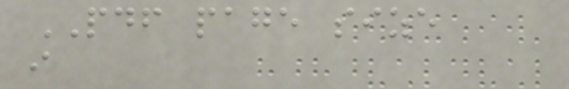PDF page size
i
